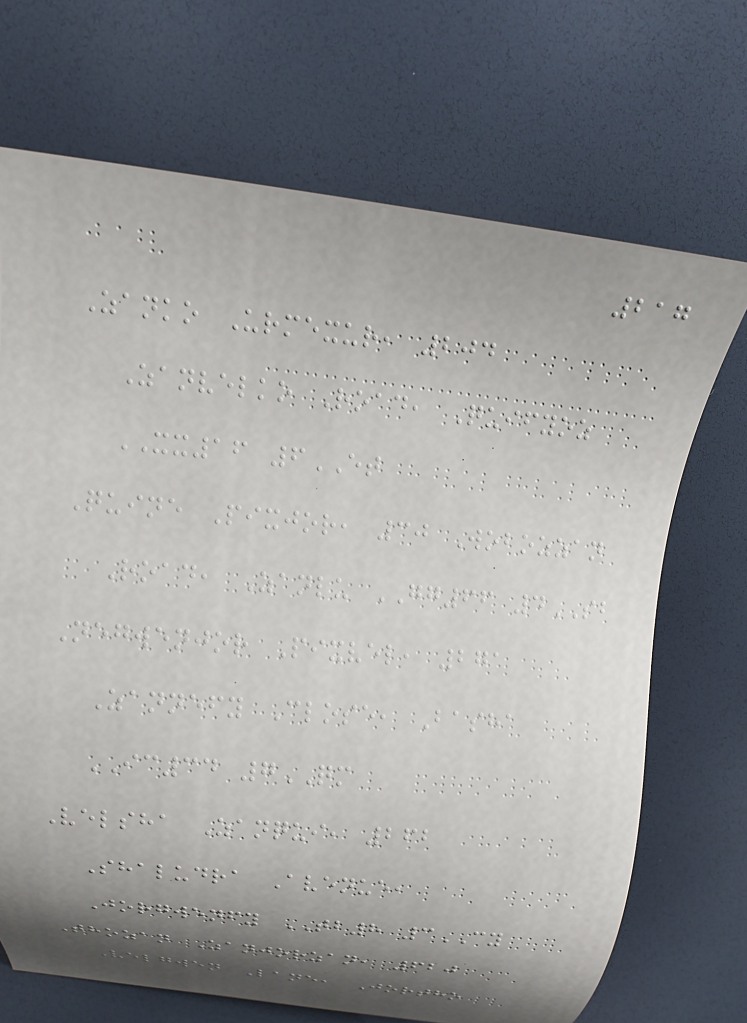217
Zanko Urmexur, 204
Zanvelko Road, Quifyoz
XX16 6ET
Quine Pixjor, 30 Wobozzan
Road, Zanlu GG66 4SB
Negwenjor Pixvel, 271
Zannefy Close, Basha
IC34 7QM
Velsha Zanqui, 262
Shaludra Avenue,
Jorgwenfy TB8 3CY
Thozan Zanjorzan, 620
Velgwen Lane, Jortho
